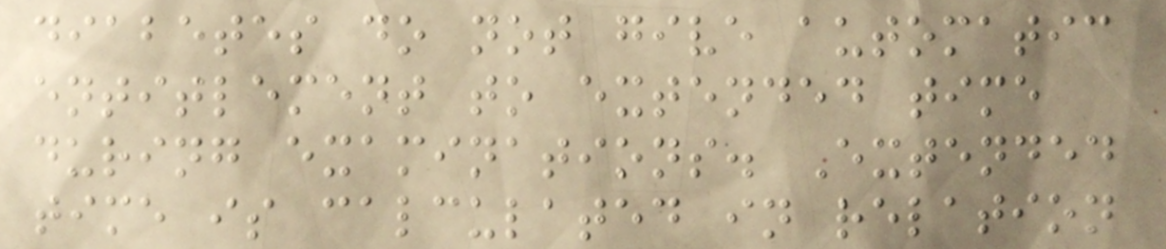diabetes do not give automatic
entitlement to extended time
during examinations. Extended
time is calculated in relation
